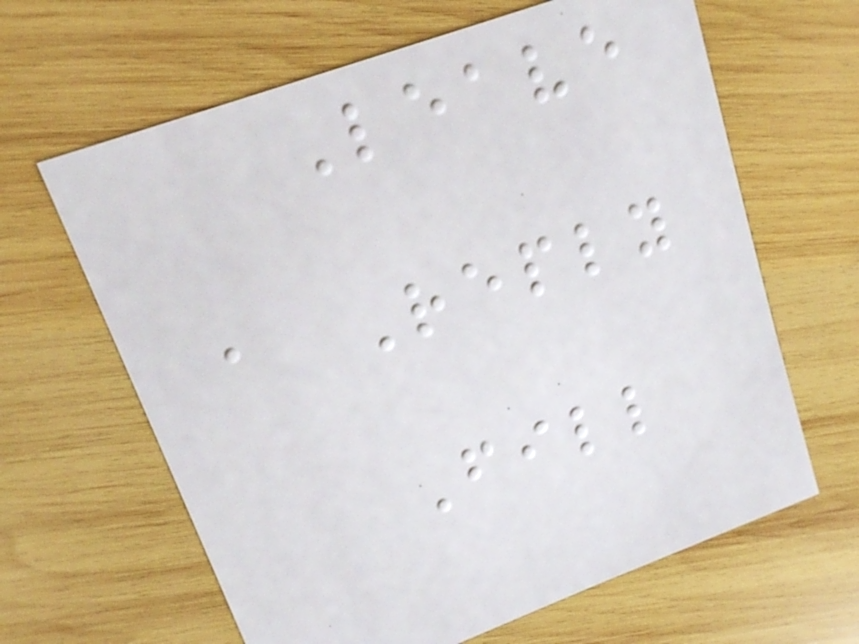Leave
a Reply
Fill
